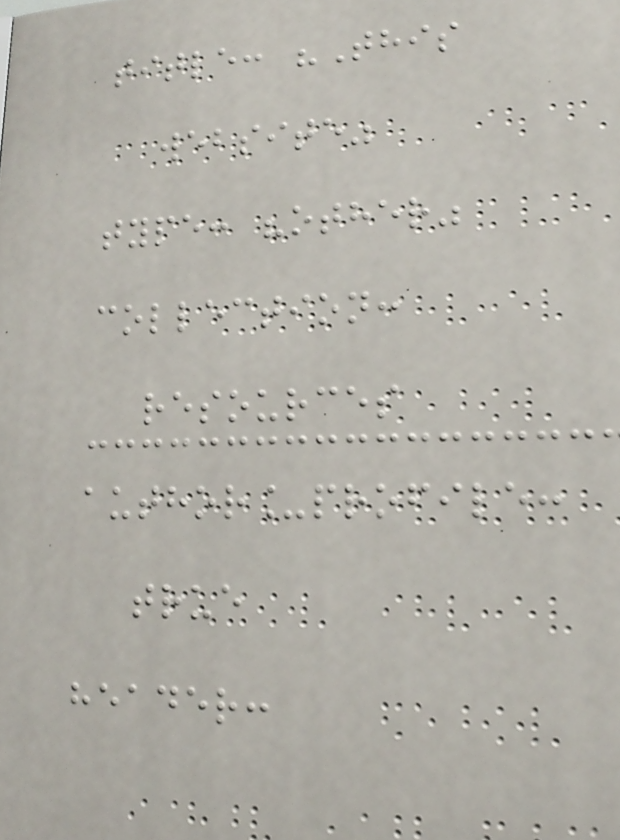title: "This
website"
type: "other"
collection:
resources
author_profile:
true
header:
